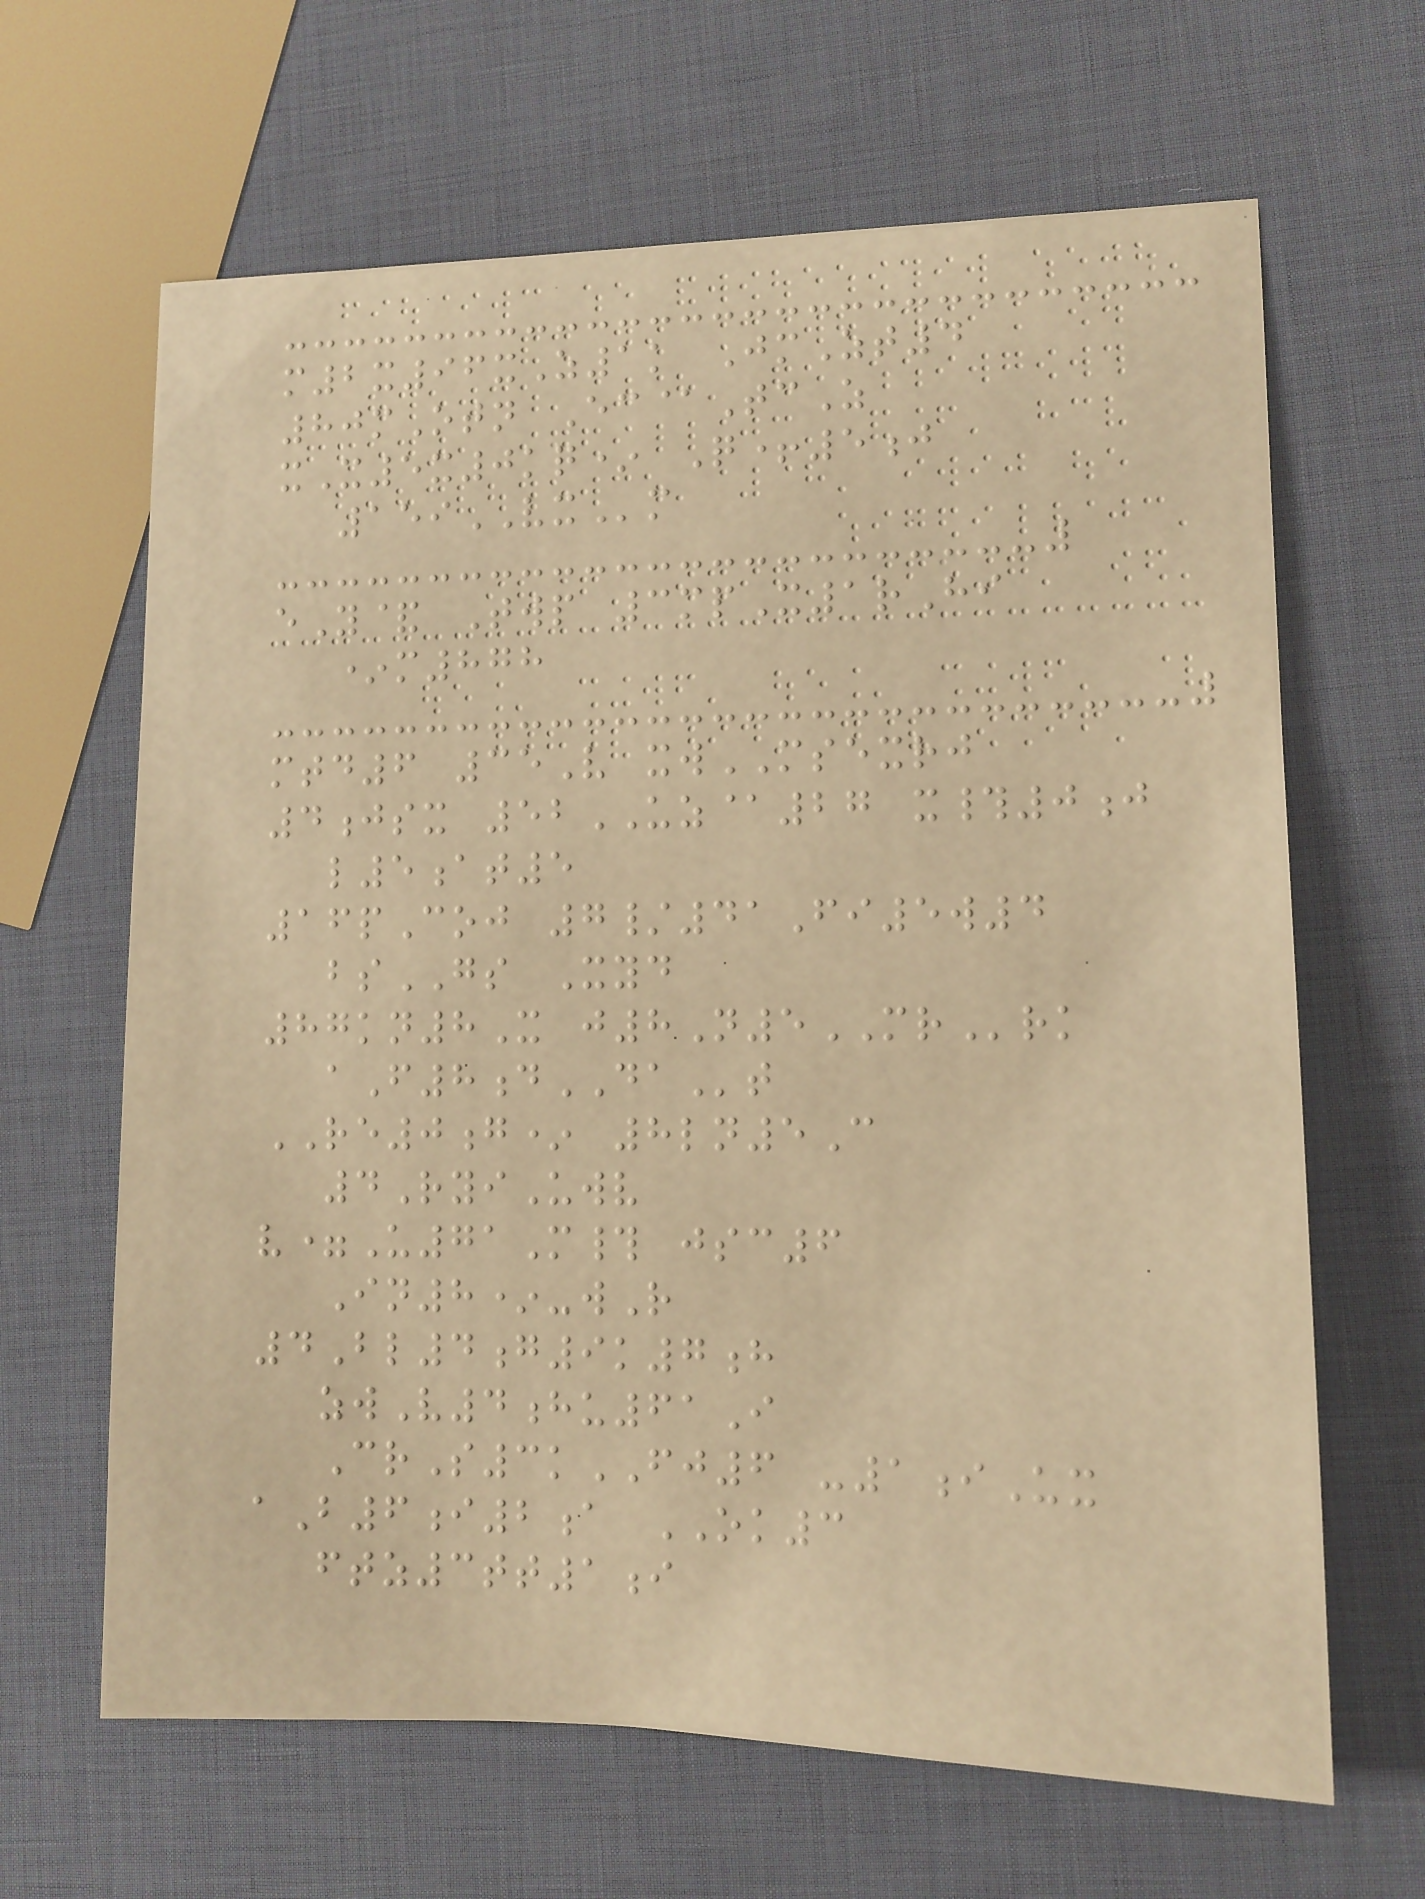m2x96xZ1k JmZt4
80mOtn Ec@TcZ
xX5x0kq* Q+5j
159VXm
eY& Twp 3mpX1rHi
*m878
mtd6 35V xwMSEXRJ
4jsx 52UZ@27 x#0j
l5at5
16pCoj 7/41Fi5w4
bsGS Xyd
87kn8X j8N5MRrk
aF8dDAt
RE0g* 8ln5C
4RyiUwv
v=U71M# jsc6
In8*-wR
4Bl4g9k7h
zwV4hu61I
CrS3kFJ6 -1iUx
aB6i2a OK3
ftz3tt1i
